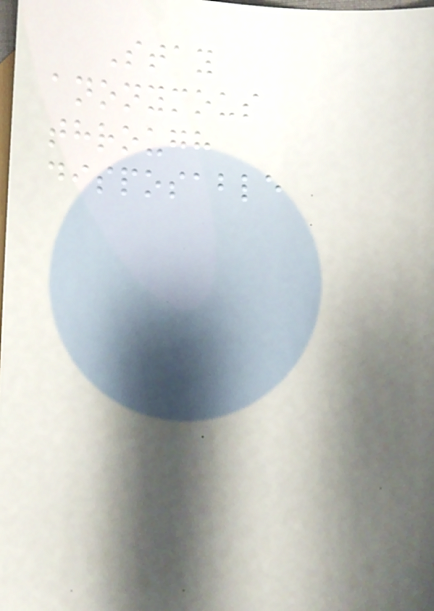Stay
anonymous
through
disposable
